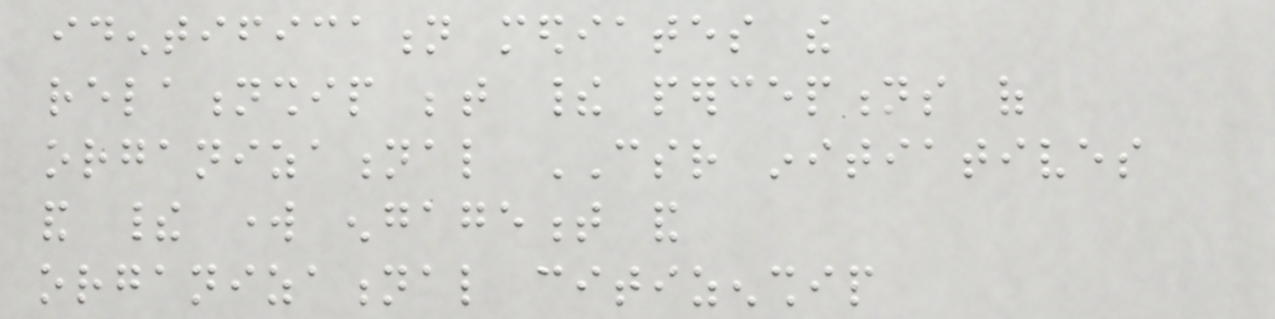identification mediates the
relationship between their perceptions of
organizational CSR initiatives
and their work engagement and
organizational citizenship
